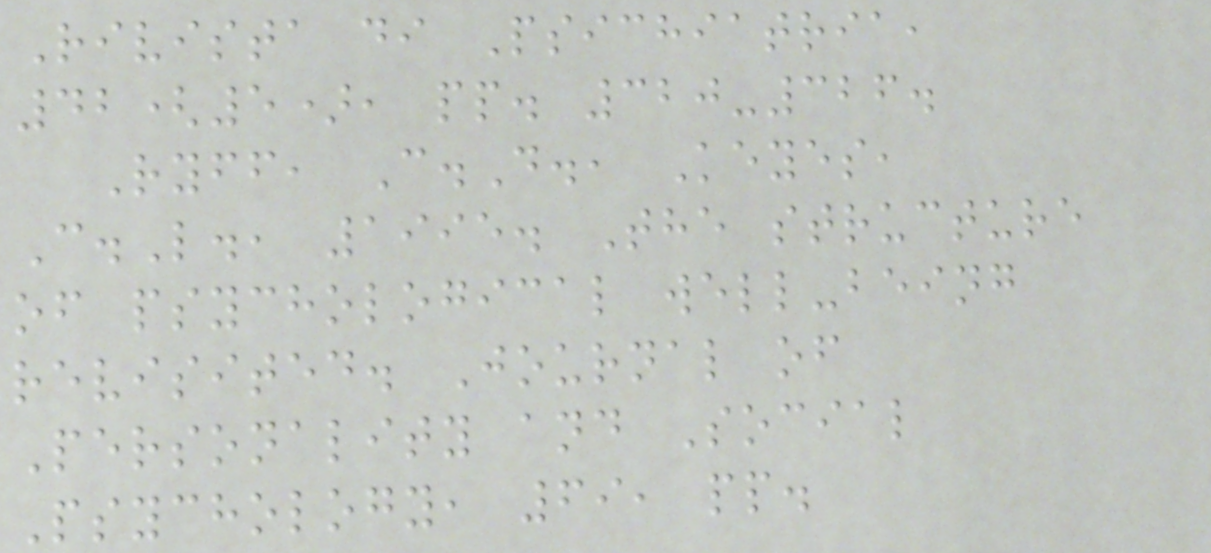Rivista di Psichiatria,
42(5), pp. 320-326.
Ryff, C.D., Keyes,
C.L., 1995. The structure
of psychological well-being
revisited. Journal of
Personality and Social
Psychology, 69, pp.
